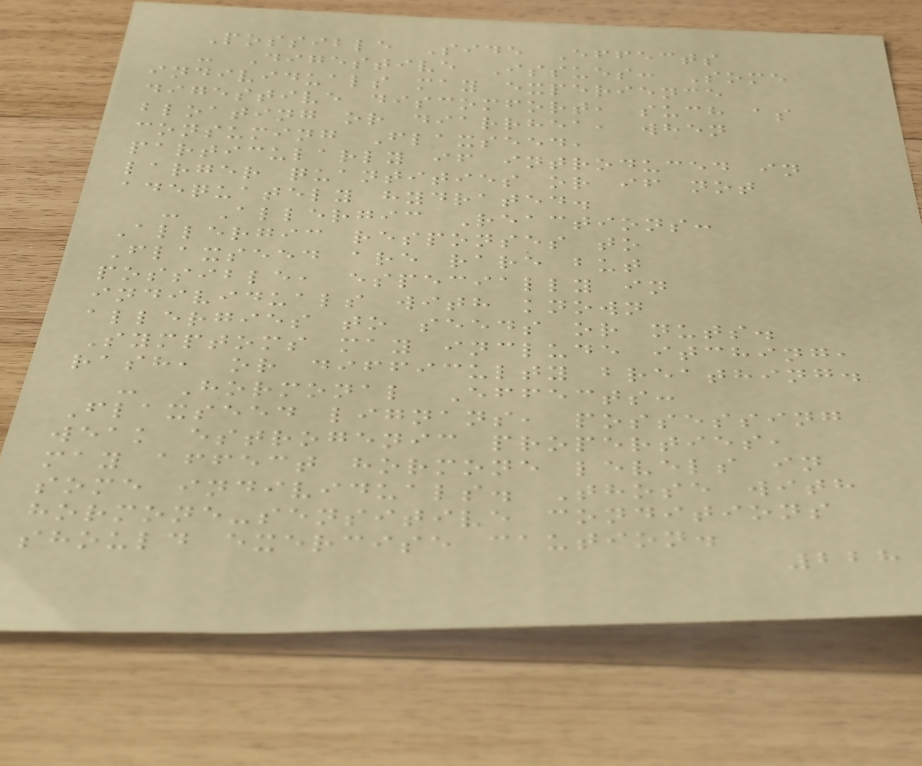Possible Side Effects
- Digestive Issues: Some
individuals may experience
digestive discomfort, such as
bloating or diarrhea, when
consuming Flaxseed,
particularly if introduced in
larger quantities or if not
adequately hydrated.
- Allergic Reactions:
Allergic responses to
Flaxseed are rare but
possible, especially in
individuals with known
allergies to seeds or nuts.
Symptoms may include itching,
rash, or difficulty breathing.
- Hormonal Effects:
Flaxseed lignans, possessing
weak estrogenic properties,
may affect hormone levels in
some individuals. Those with
hormone-sensitive conditions
should exercise caution.
228
